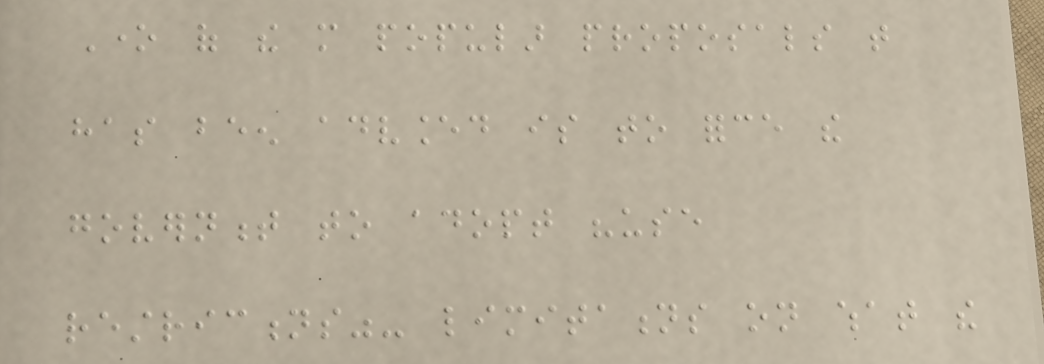One of the more popular proposals that
has been advanced is to force the
government to adopt "use
restrictions"- limitations on what the
